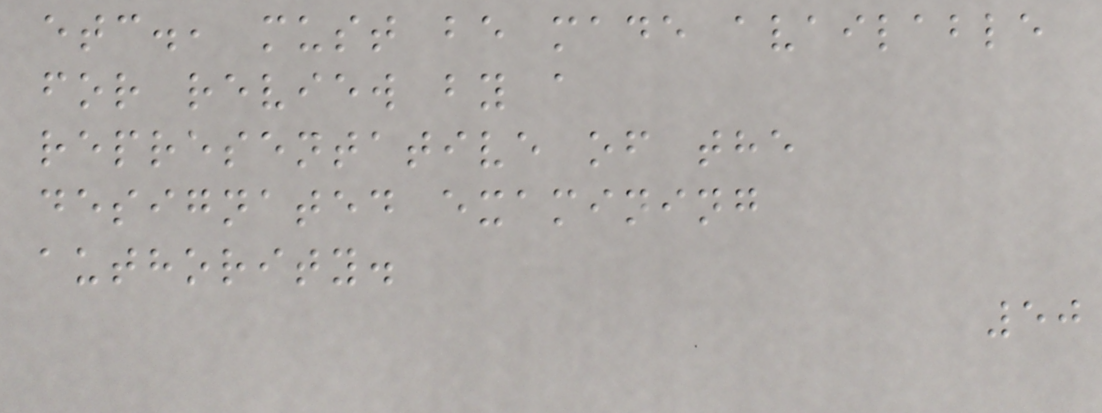etc., must be made available
for review by a
representative of the
designated examining
authority.
50
